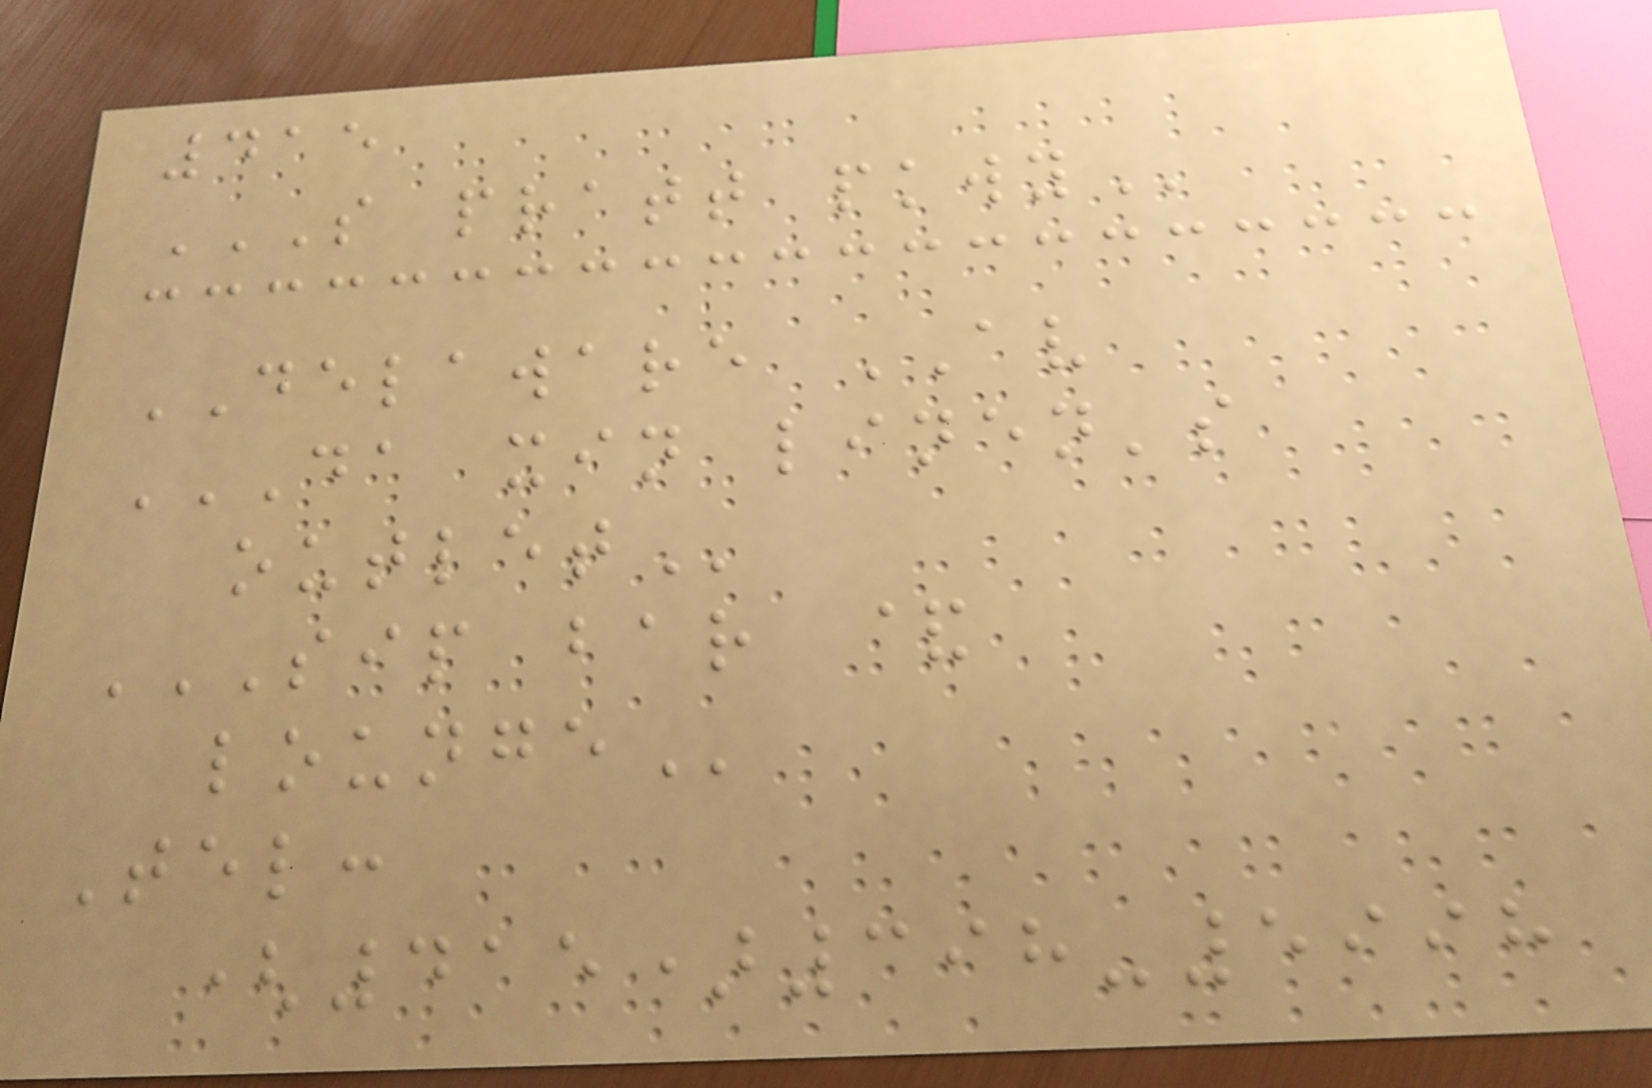415
S PRATT PKWY
DELAWARE AV
DA XIN LINEN'S
OUTLET
SIP BAR &
LOUNGE
Tel:
(415)398-5998
